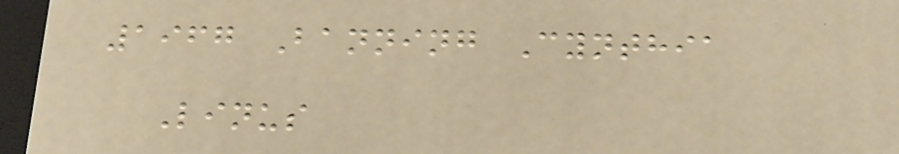1967 Banning Cynthia
Linus
